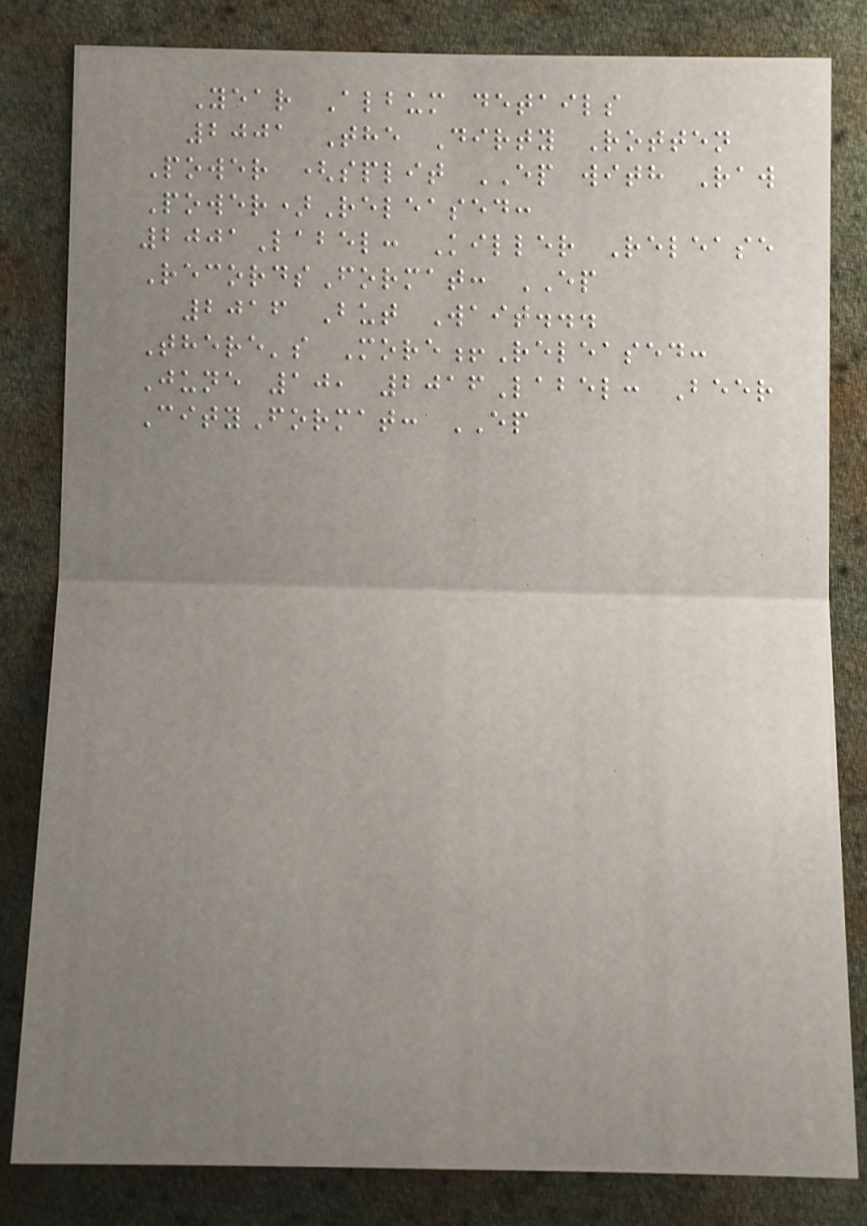Year Album details
2001 The Dirty Rotten
Power (split EP with Raw
Power)Released:
2001Label: Killer Release
RecordsFormat: EP
2016 But Wait...
There's More!Released:
June 10, 2016Label: Beer
CityFormat: EP
